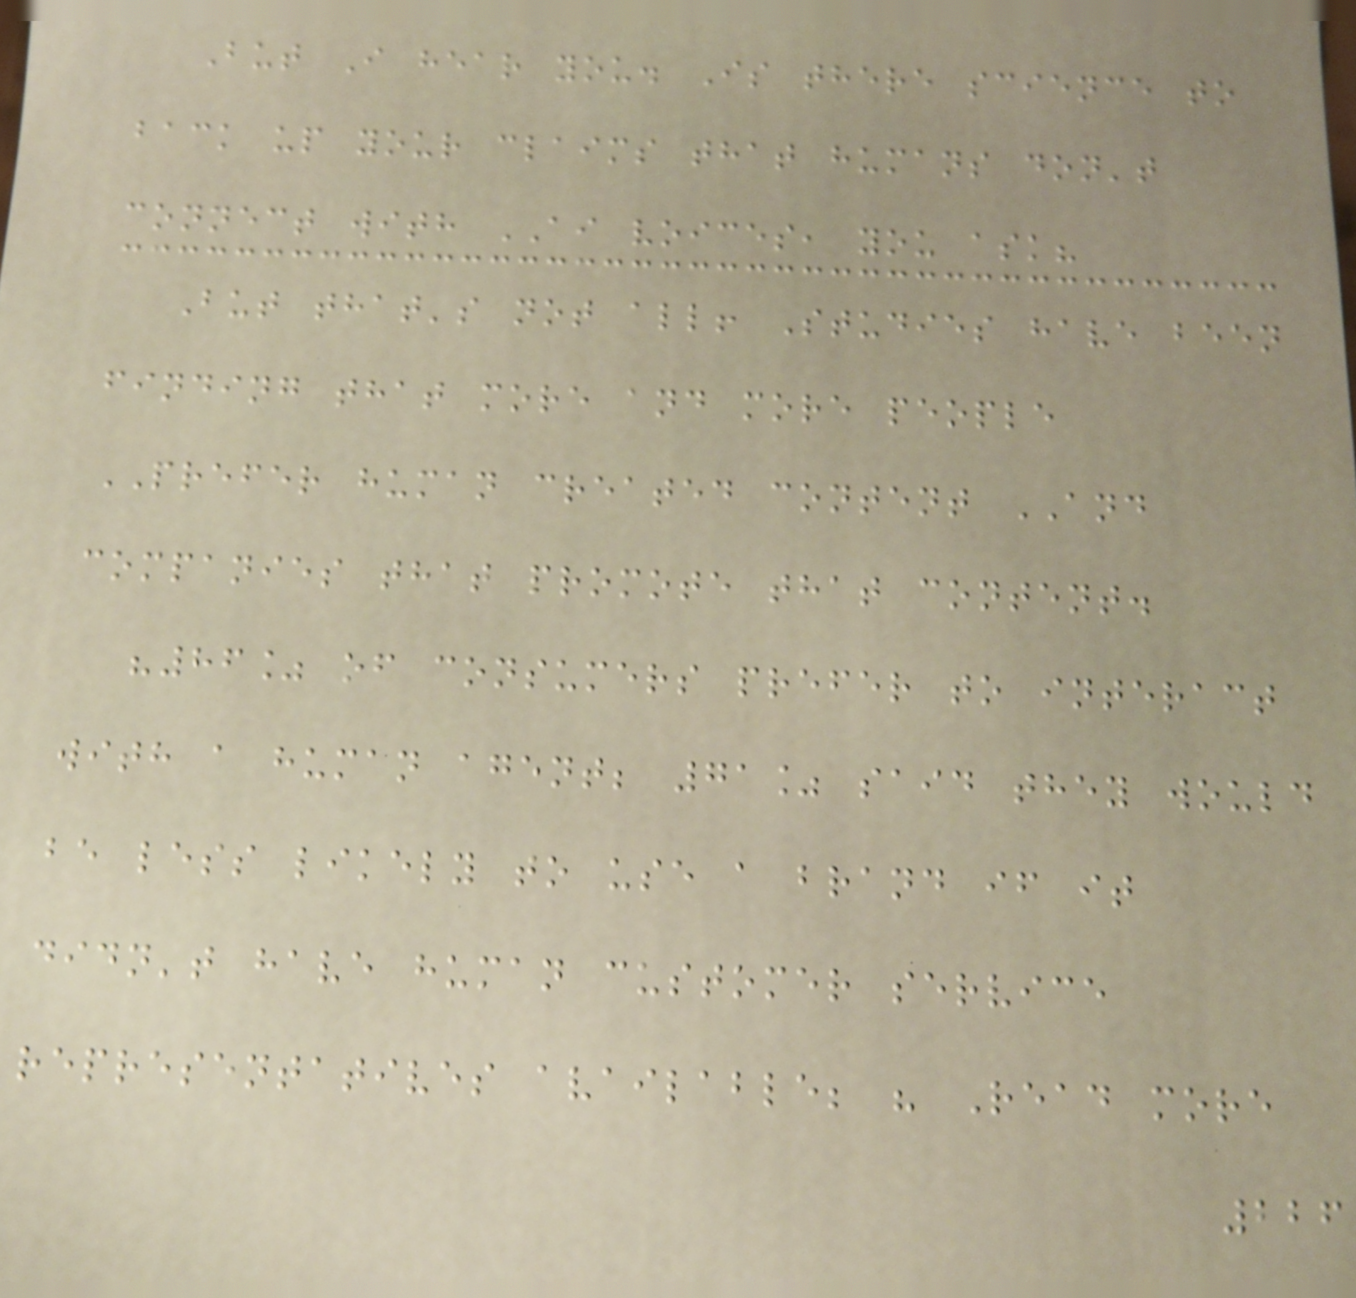But I hear you. Is there science to
back up your claims that humans don't
connect with AI voices, you ask?
But that's not all! Studies have been
finding that more and more people
PREFER human created content AND
companies that promote that content.
"86% of consumers prefer to interact
with a human agent; 71% said they would
be less likely to use a brand if it
didn't have human customer service
representatives available; " Read more
226
